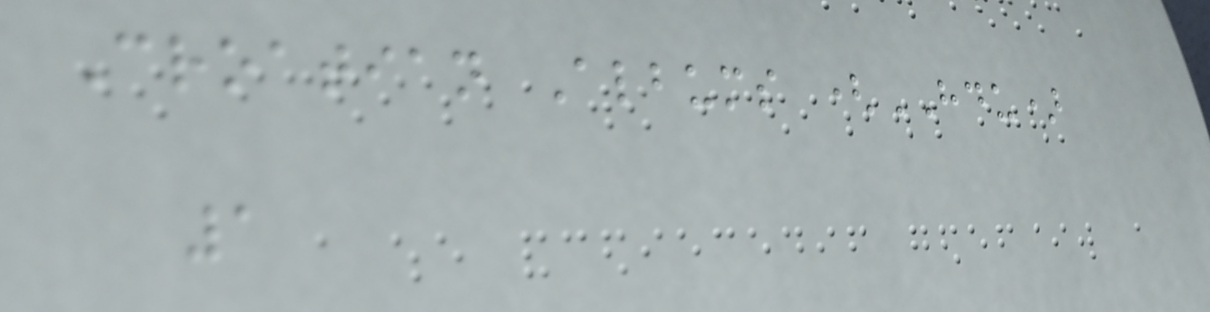Croatian Albums (HDU)
1
